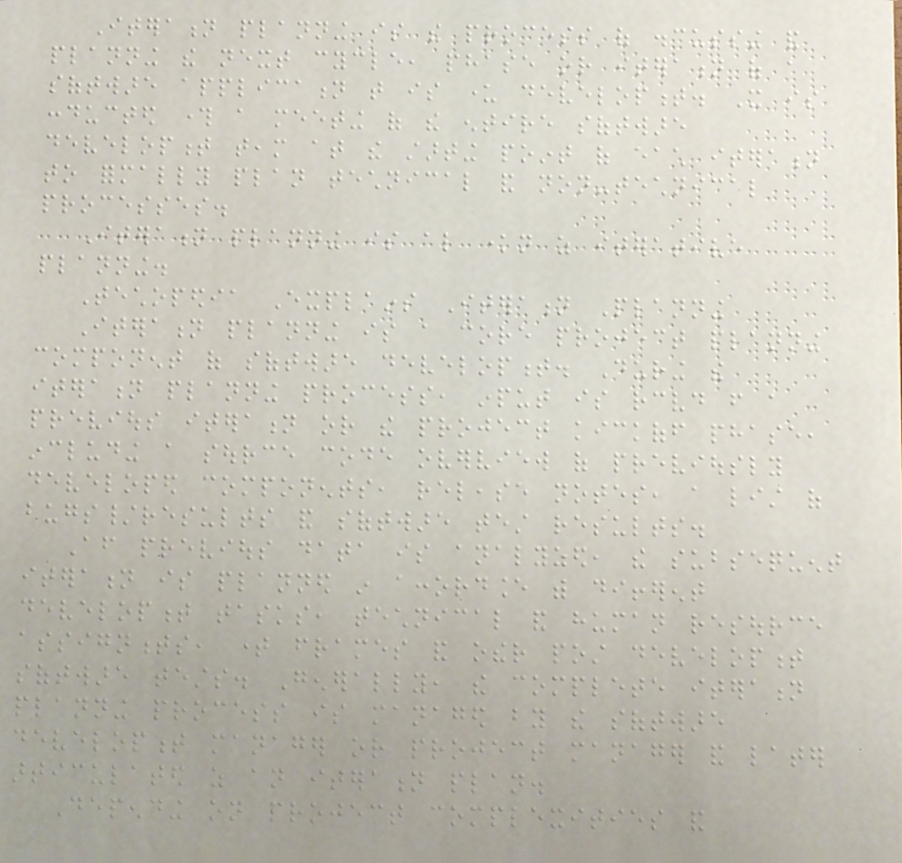Iteration planning is the process of discussing and
planning the next cycle, phase or iteration of a
software application that is under development. It is
conducted through a meeting of the entire software
development team at the starting point of each iteration
to formally plan technical and non-technical
processes.
Iteration planning is also known as iterative
planning.
Techopedia Explains Iteration Planning
Iteration planning is a core project planning
component of software development. During the
iteration planning process, input is received from a
previous iteration or the project kickoff phase,
including a source code overview of previously
developed components, release notes, a list of
bugs/results and software test results.
After previous data is analyzed, the subsequent
iteration is planned in accordance with different
development tasks, technical and human resource
assignments, time frames and other post development
software tests. Generally, the complete iteration
planning process is managed by the software
development manager or project manager and later
articulated as an iteration plan.
Depending on project complexities and
